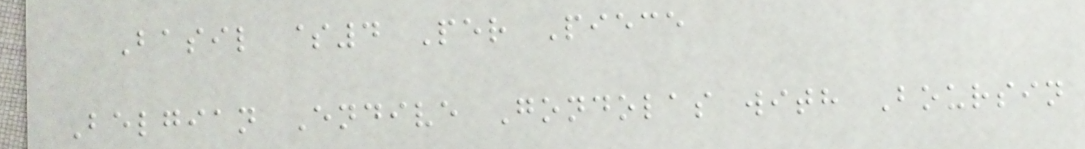Basil $4 Per Piece
Belgian Endive Gondolas with Boursin
